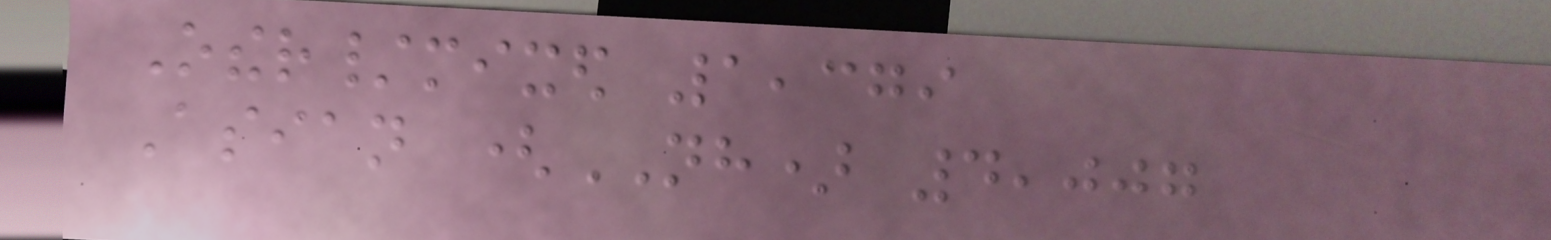Other/mixed 1,379
Asian (NH) 4,007
